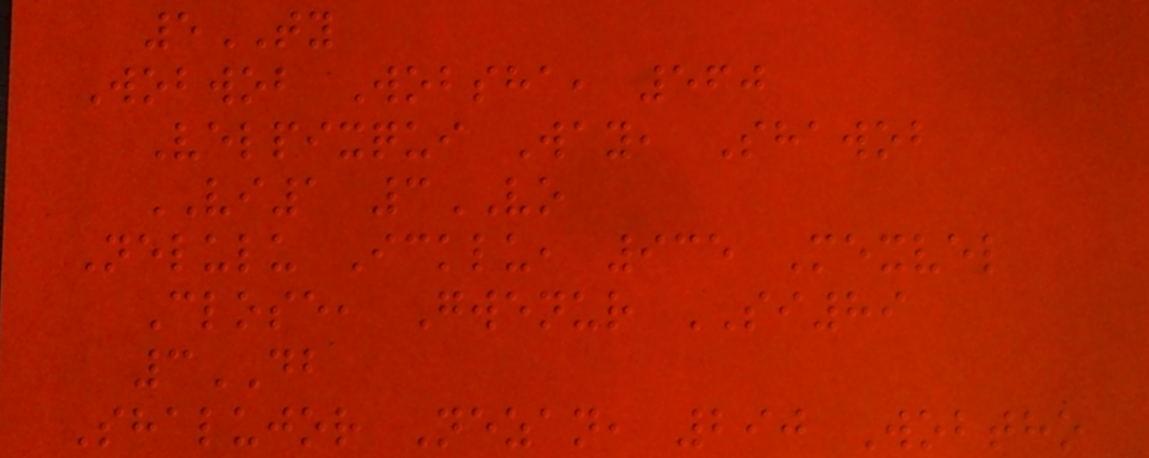5TY
Wobwob Wobsha, 560
Velpixqui Way, Shawob
VI1 3VO
Nelulu Icklu, 935 Mexvel
Close, Gwenur SI89
3DB
Shalujor Nezan, 290 Wobtho
